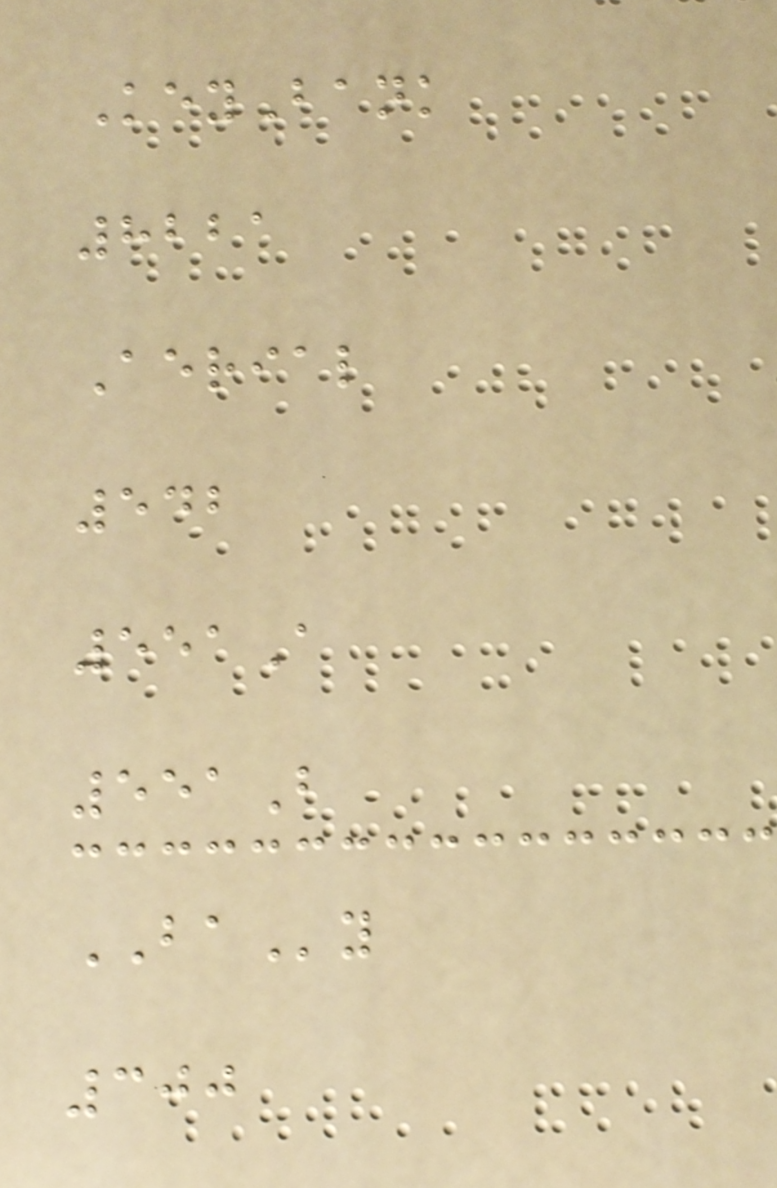KeyBank
8221
Aerial
542
551A
551B
BAy
300
